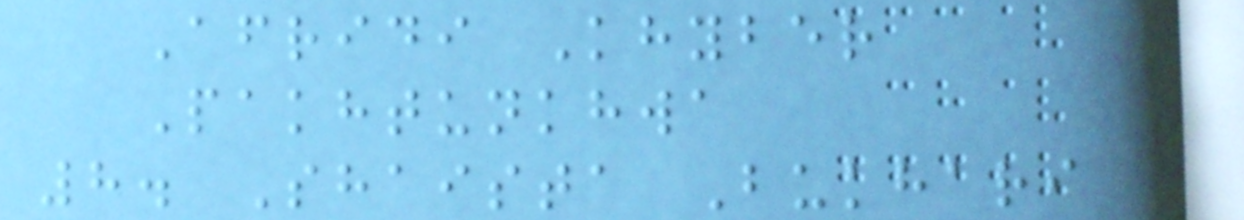Afridi Khyber
Pakhtunkhwa
8. Shaista Bukhari
